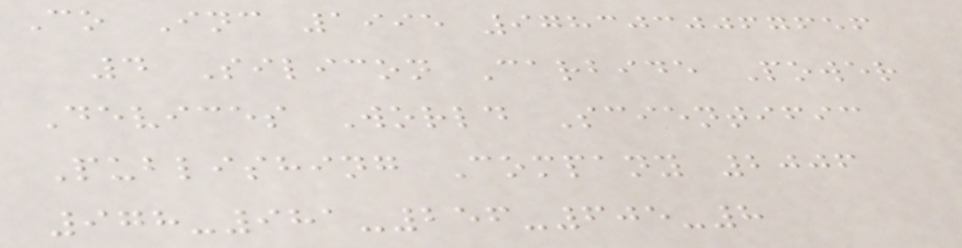Co Inc 1995 9783030067656
4 Silicon Carbide Power
Devices World Scientific
Publishing Company 2006
978-981-256-605-8
